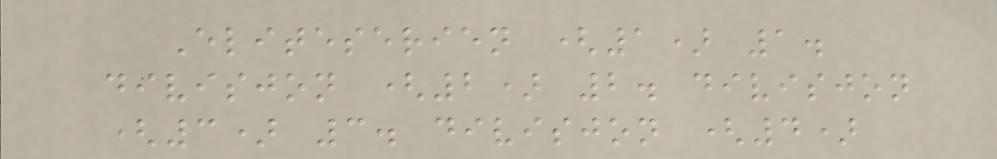Eliteserien (1) 1.
divisjon (2) 2. divisjon
(3) 3. divisjon (4)
